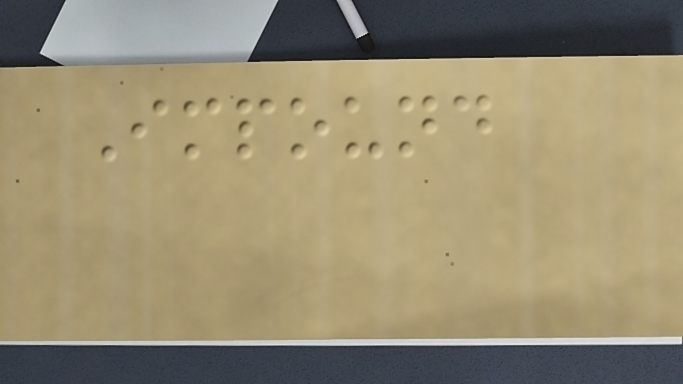Impound
